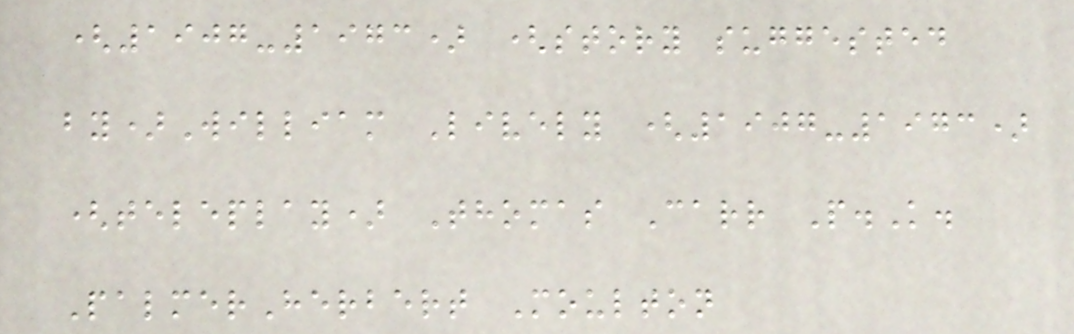(1907-1973) (story suggested
by)William Lively (1907-1973)
(teleplay) Thomas Carr P.K.
PalmerHerbert Moulton
